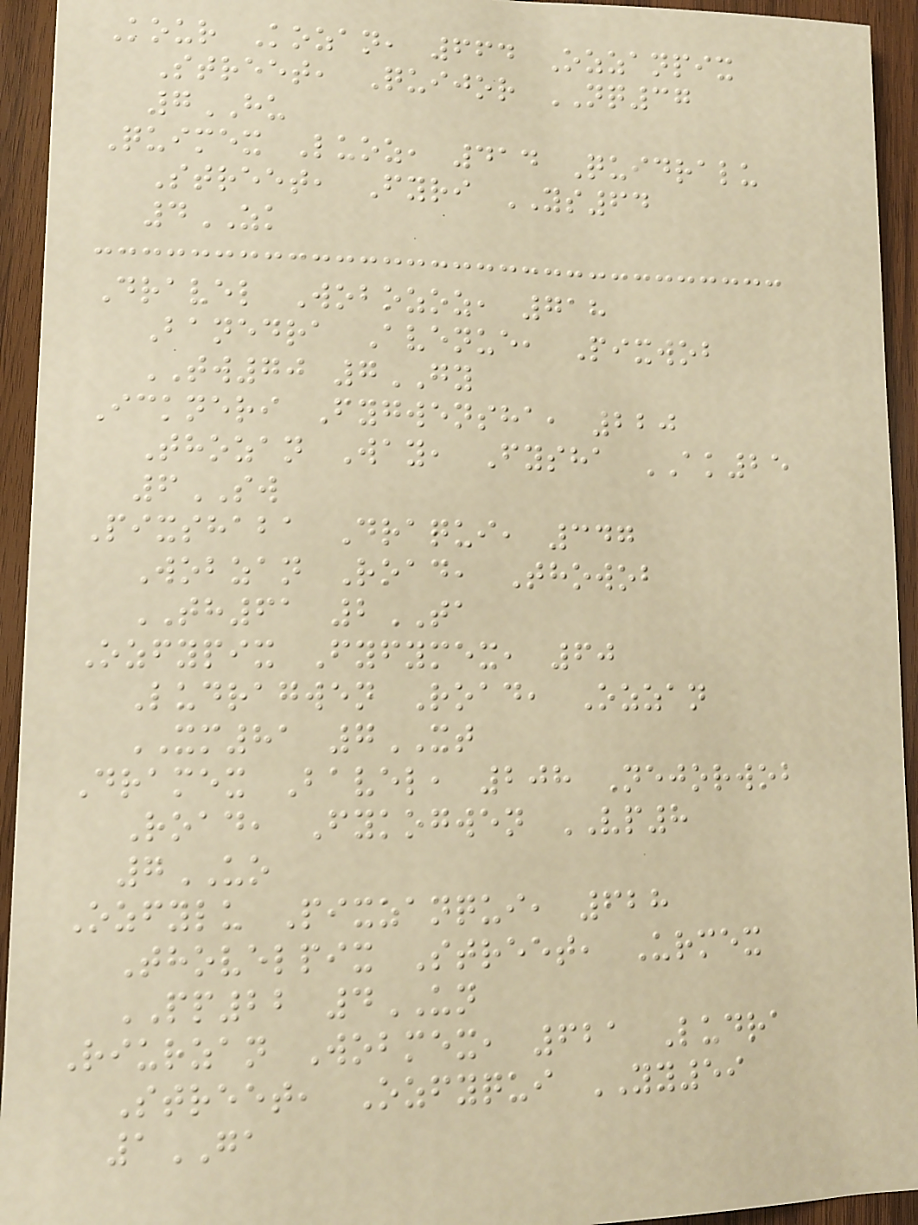Kour Kozan, 664 Ozzanpix
Street, Quijor NQ37
7HU
Quimex Luoz, 414 Quidralu
Street, Fyri YS64
4ZK
Dravel Wobozoz, 718
Banedra Avenue, Pixwob
TW70 7GY
Ickneri Fygwensha, 220
Thozan Way, Fysha AK25
6SW
Pixshaba Draqui, 347
Wobzan Road, Thowob
TH61 2TA
Ozfypix Fyfymex, 60
Ludragwen Road, Ozzan
XM81 7XT
Dramex Bavel, 208 Nejorwob
Road, Fykogwen VP8
7UO
Ozfylu Pixzanqui, 628
Thovelpix Street, Urmex
PP22 4UN
Riurzan Wobmex, 621 Ludra
Street, Ozfyqui YY59
1GA
